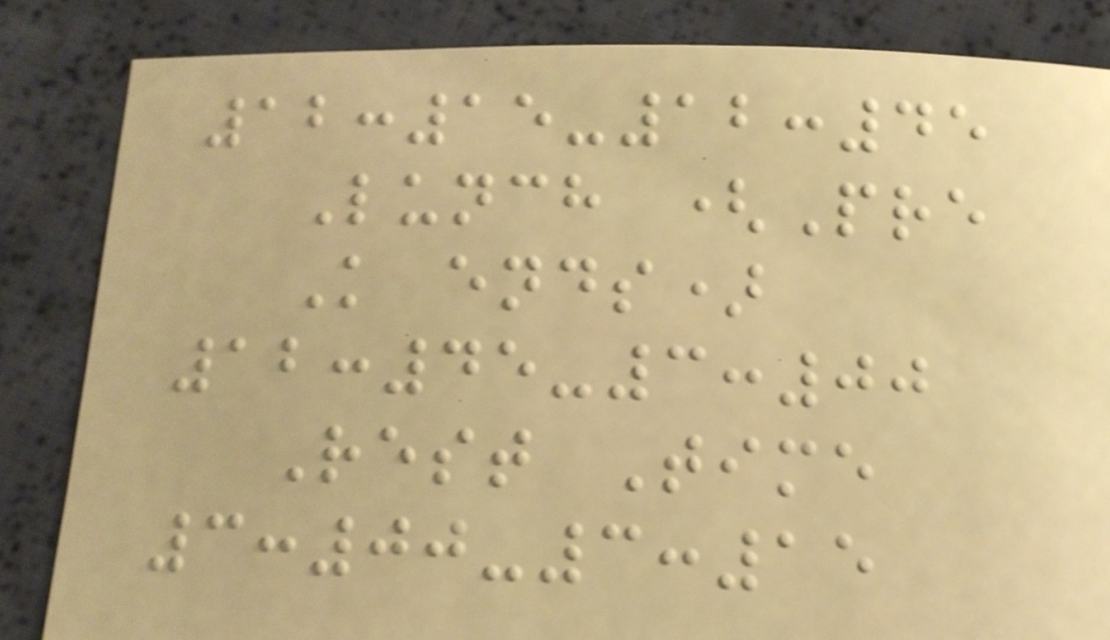12:15-12:45
Lunch (Pre
K ends)
12:45-3:00
Rest Time
3:00-3:15
